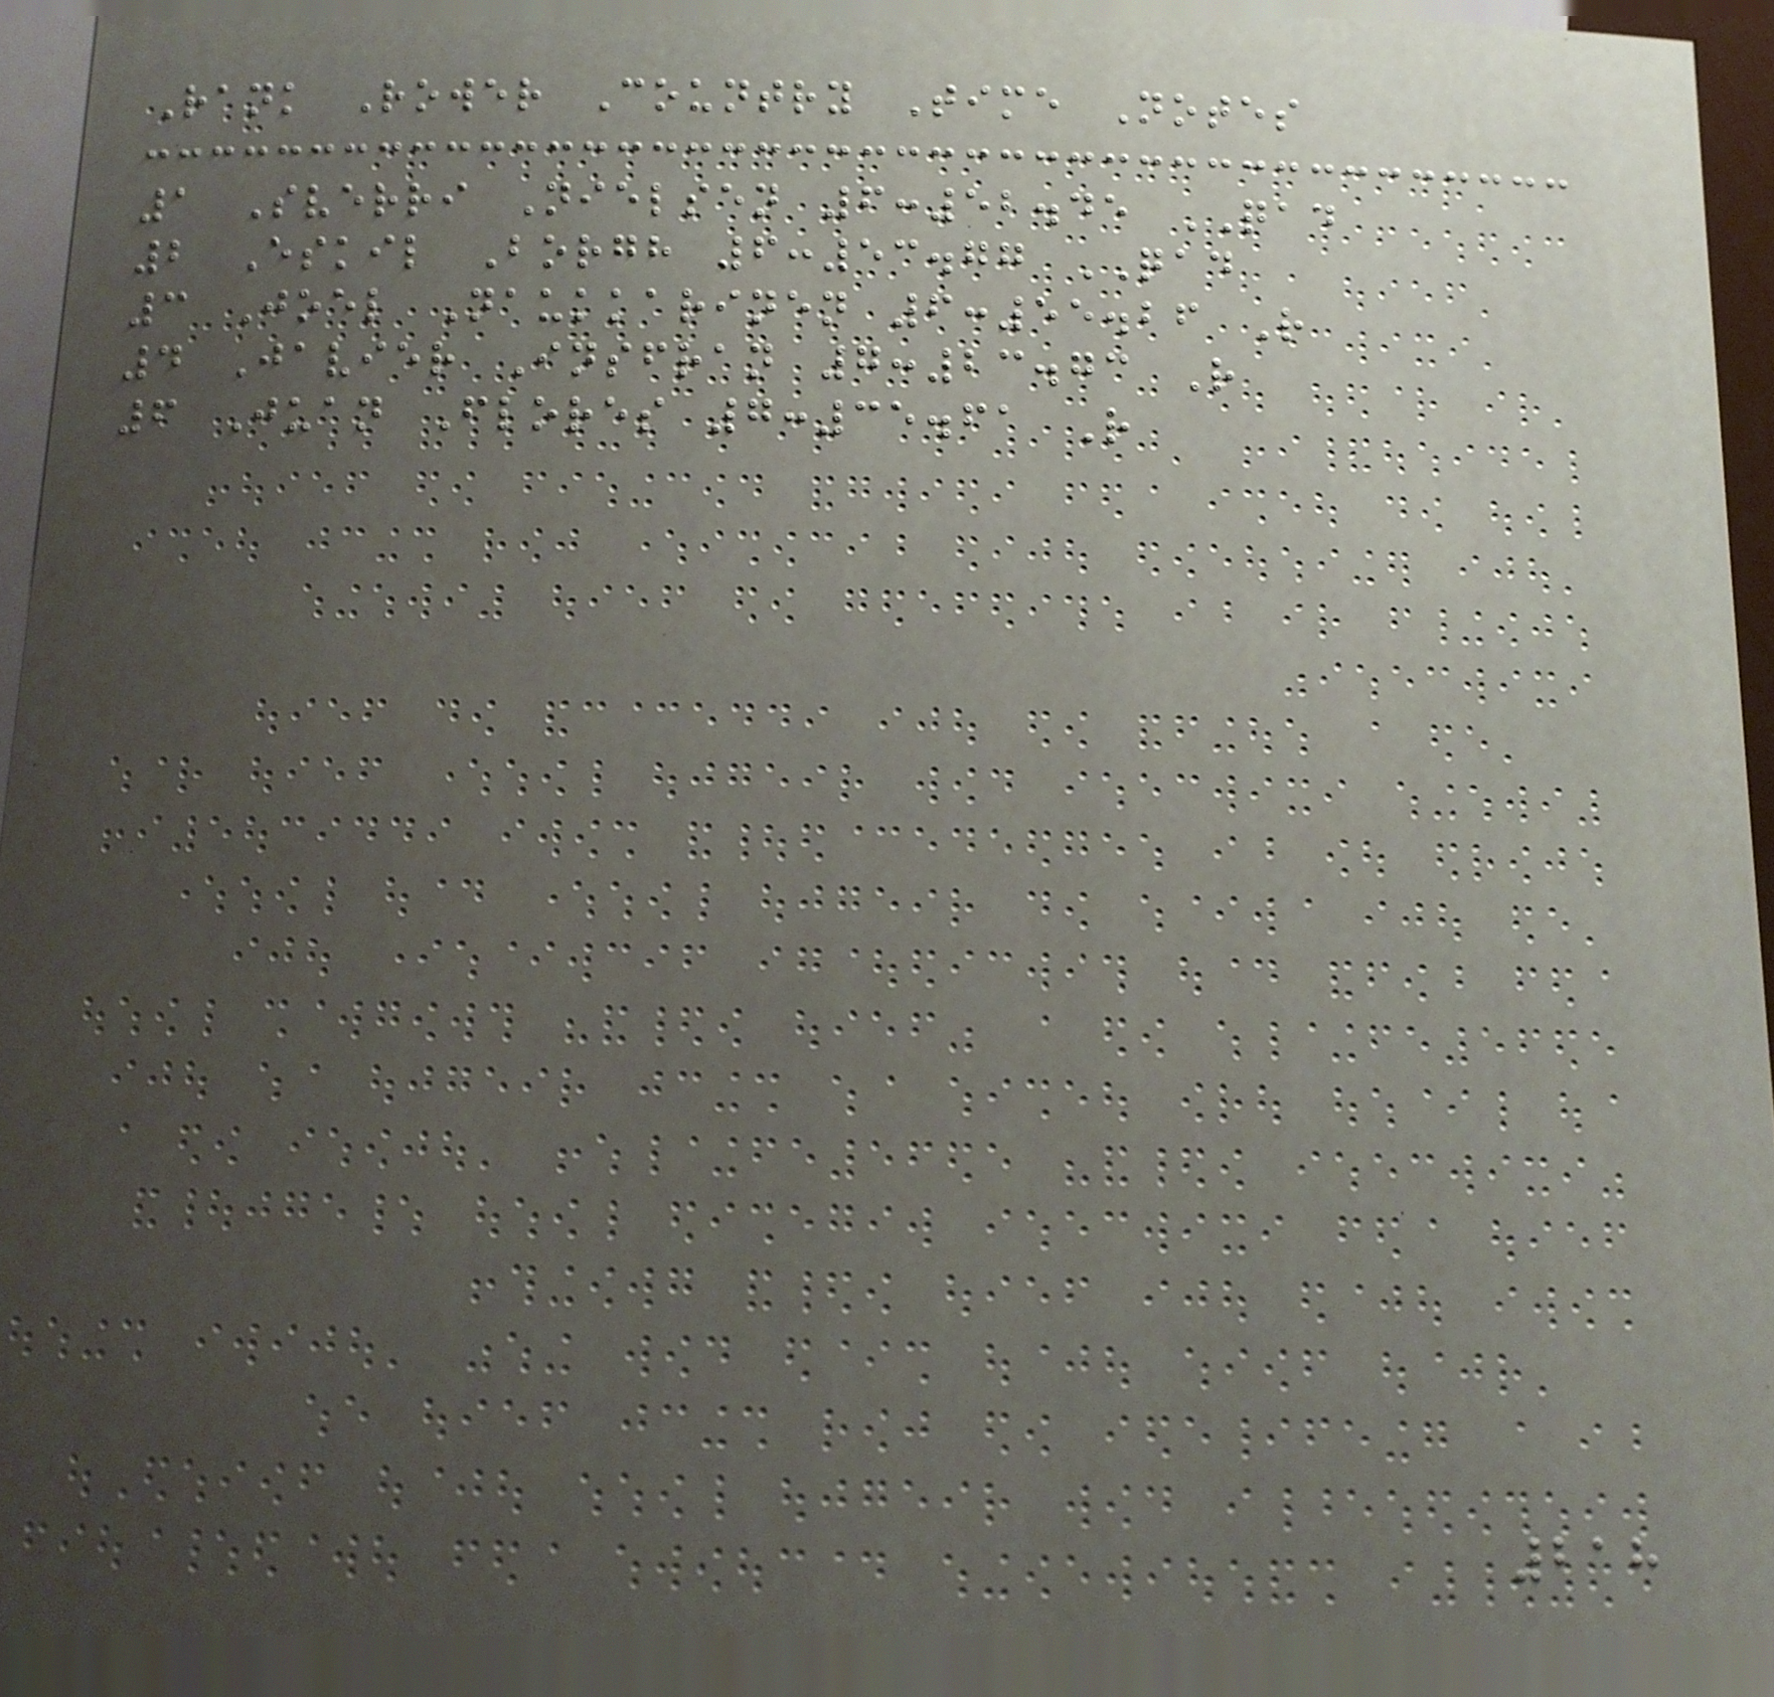Rank Rower Country Time Notes
1 Sverri Nielsen 6:52.45 QAD
2 Eskil Borgh 6:53.77 QAD
3 Joel Naukkarinen 6:55.26 R
4 Javier Insfran 7:23.73 R
6 Juan Flores 7:35.61 R
218
